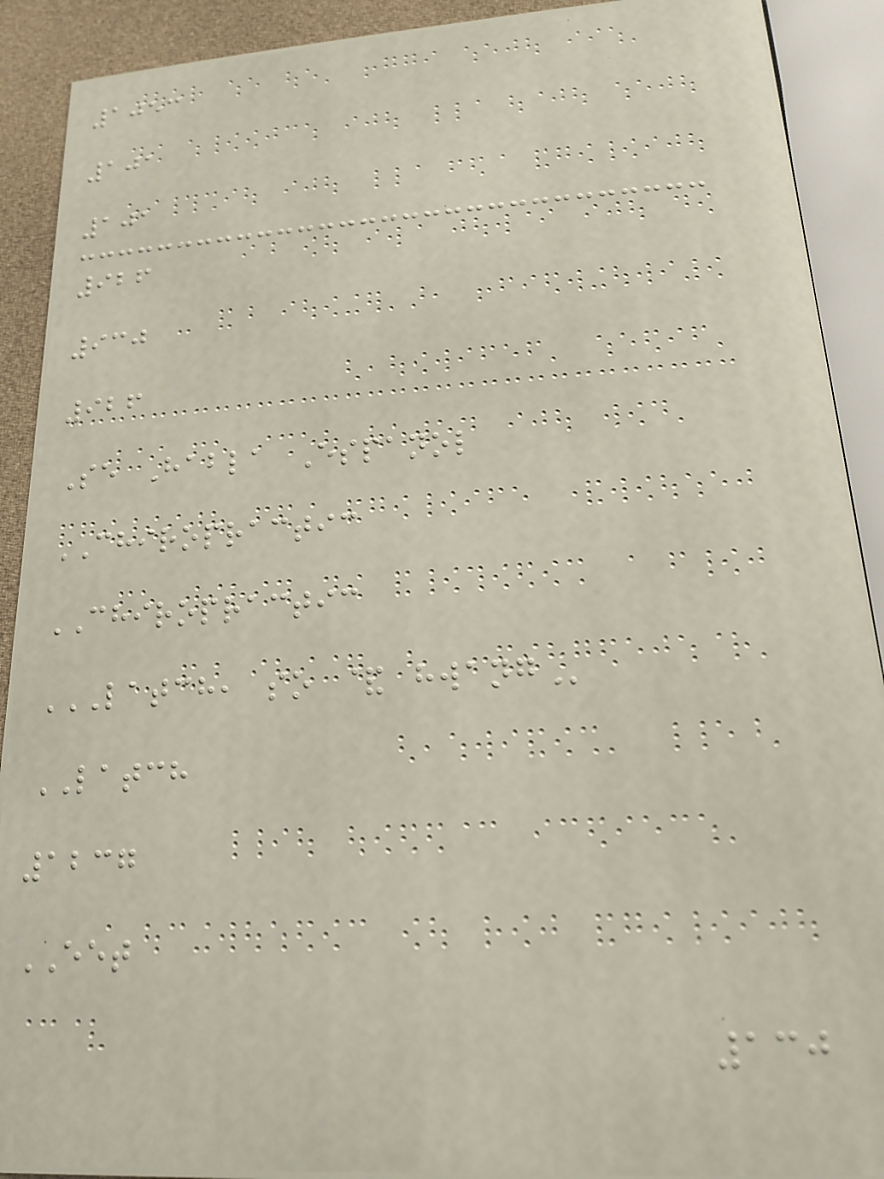1053
101
101
926
930
926
Se Habla Espanol
CHIROPRACTIC
CHIROPRACTIC
LATCH, SO & HWANG
LATCH
1237
EET
130
